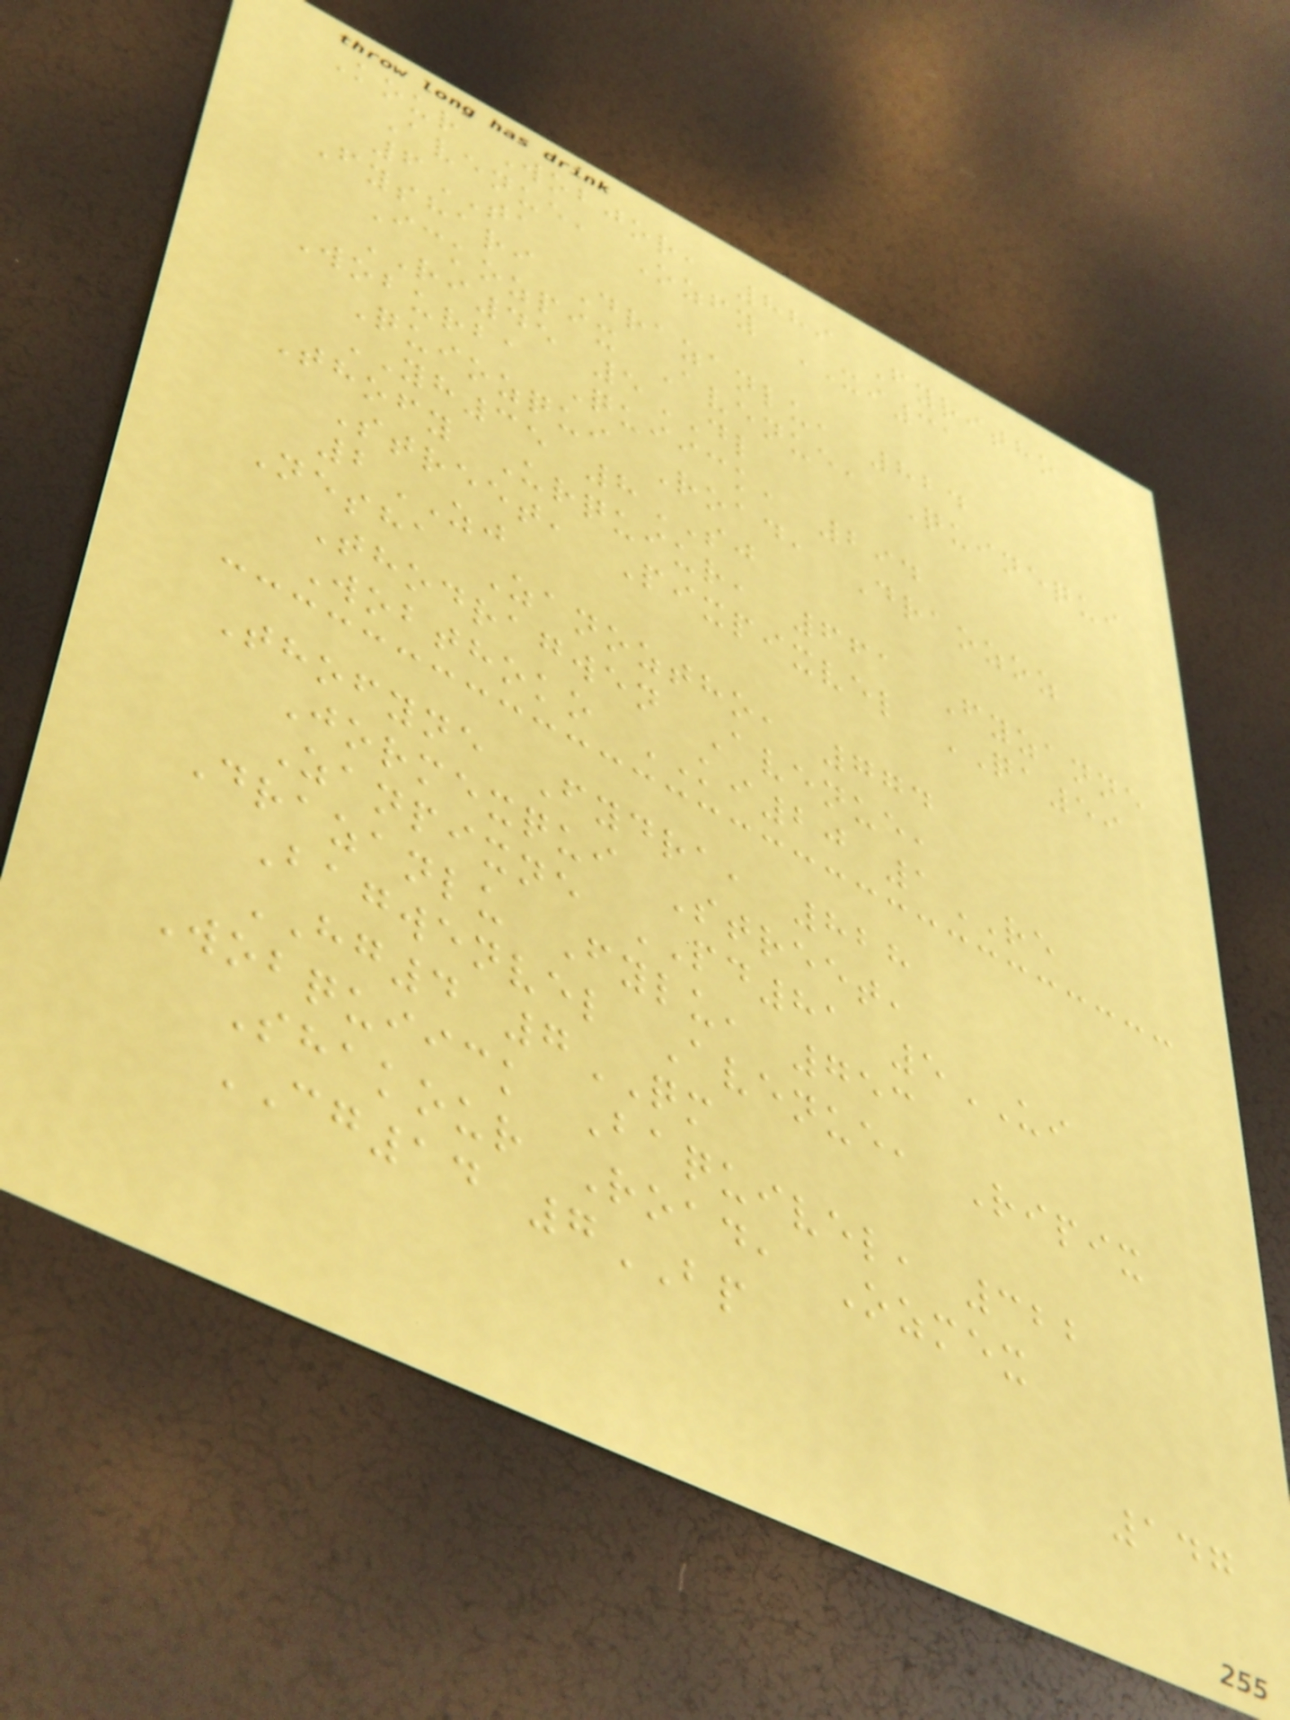Kour Wobjor, 889 Fyritho
Avenue, Ozfy XI31
6TA
Fyshari Drazanlu, 824
Ickozpix Avenue, Quinequi
RI45 5DL
Woburba Quiick, 294
Quiozqui Road, Draozoz
YH35 8SJ
Thofy Urquiur, 661 Fyzanne
Street, Pixpixvel QA59
2ZJ
Nesha Zanoztho, 774
Thodragwen Avenue,
Wobthoko KI20 1RE
Thofyne Fydra, 828
Jormexqui Street,
Zanpixne PD81 5UI
Drazanlu Fylu, 753
Bagwenvel Avenue, Ripix
HG4 7QM
Wobquiick Baquivel, 322
Shakour Road, Ozmex
CG14 7BP
147
